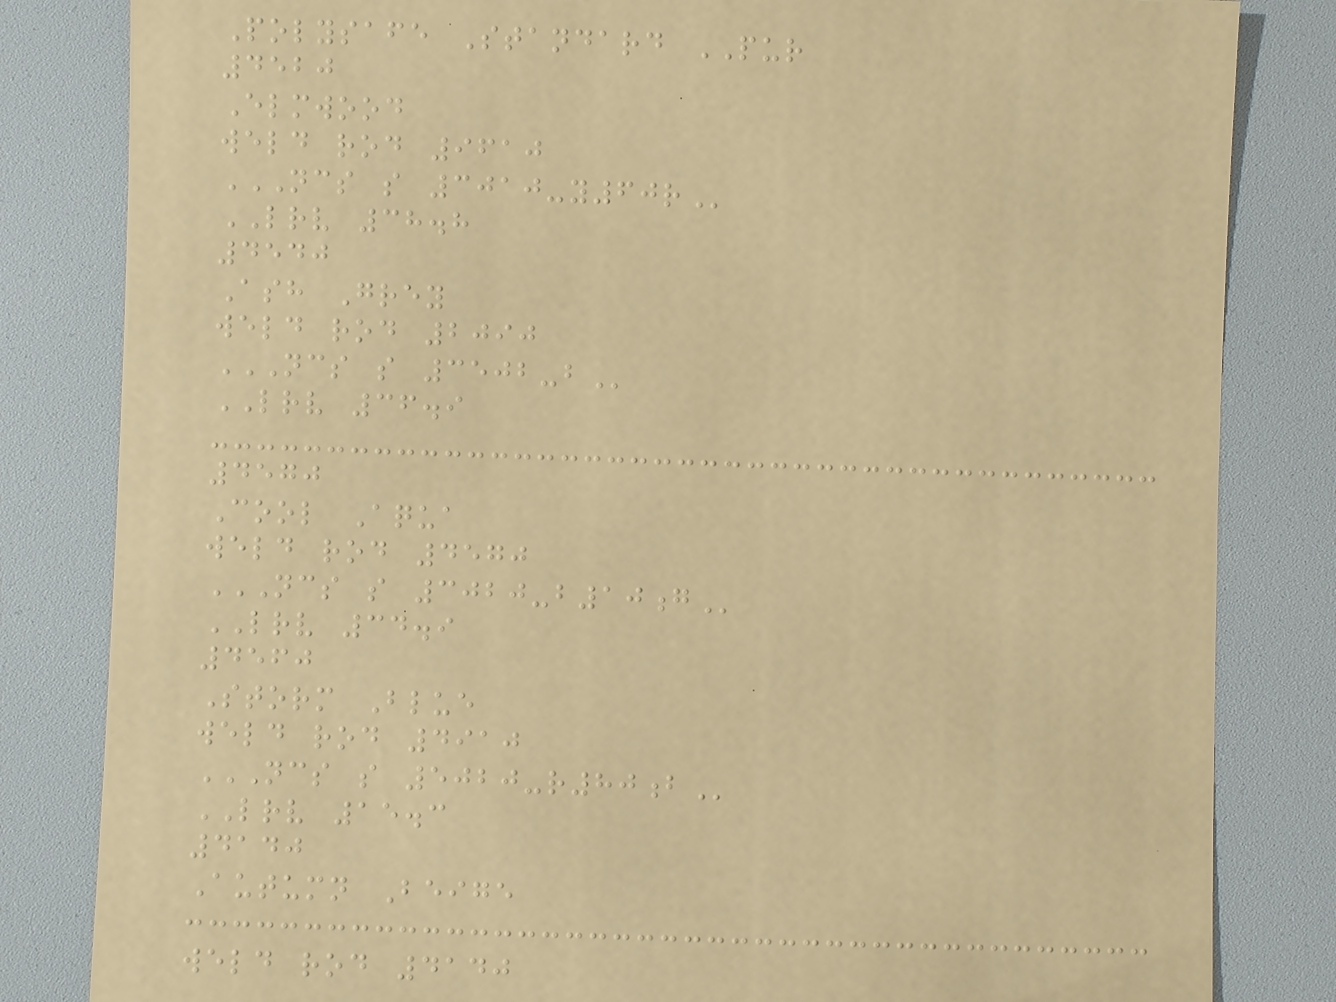Polysafe Standard PUR
4520
Elmwood
weld rod 9610
NCS S 3010-Y60R
LRV 38.8
4540
Ash Grey
weld rod 2090
NCS S 3502-B
LRV 36.9
4570
Cool Aqua
weld rod 4570
NCS S 3020-B10G
LRV 34.9
4560
Storm Blue
weld rod 4910
NCS S 5020-R80B
LRV 15.3
4140
Autumn Beige
weld rod 4140
